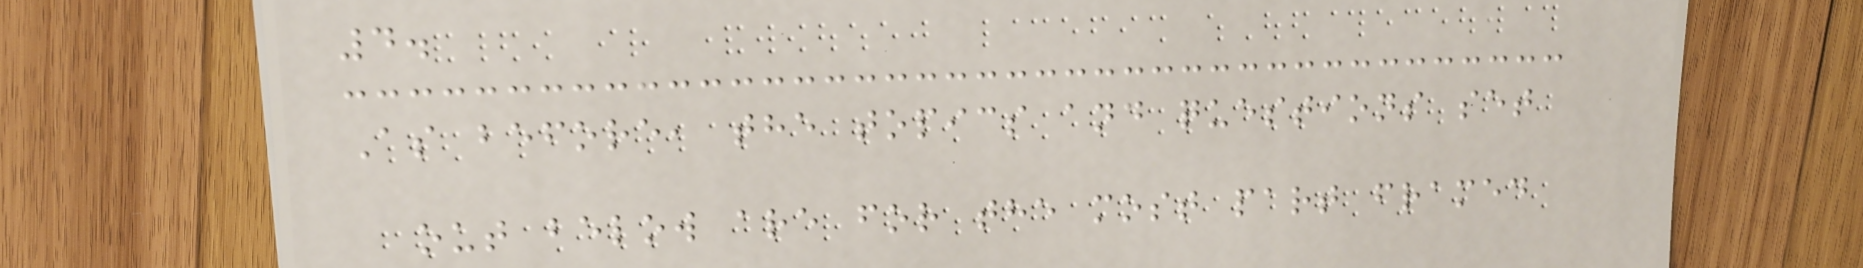4.
As before, the topics and questions set
out below are for the most part framed
